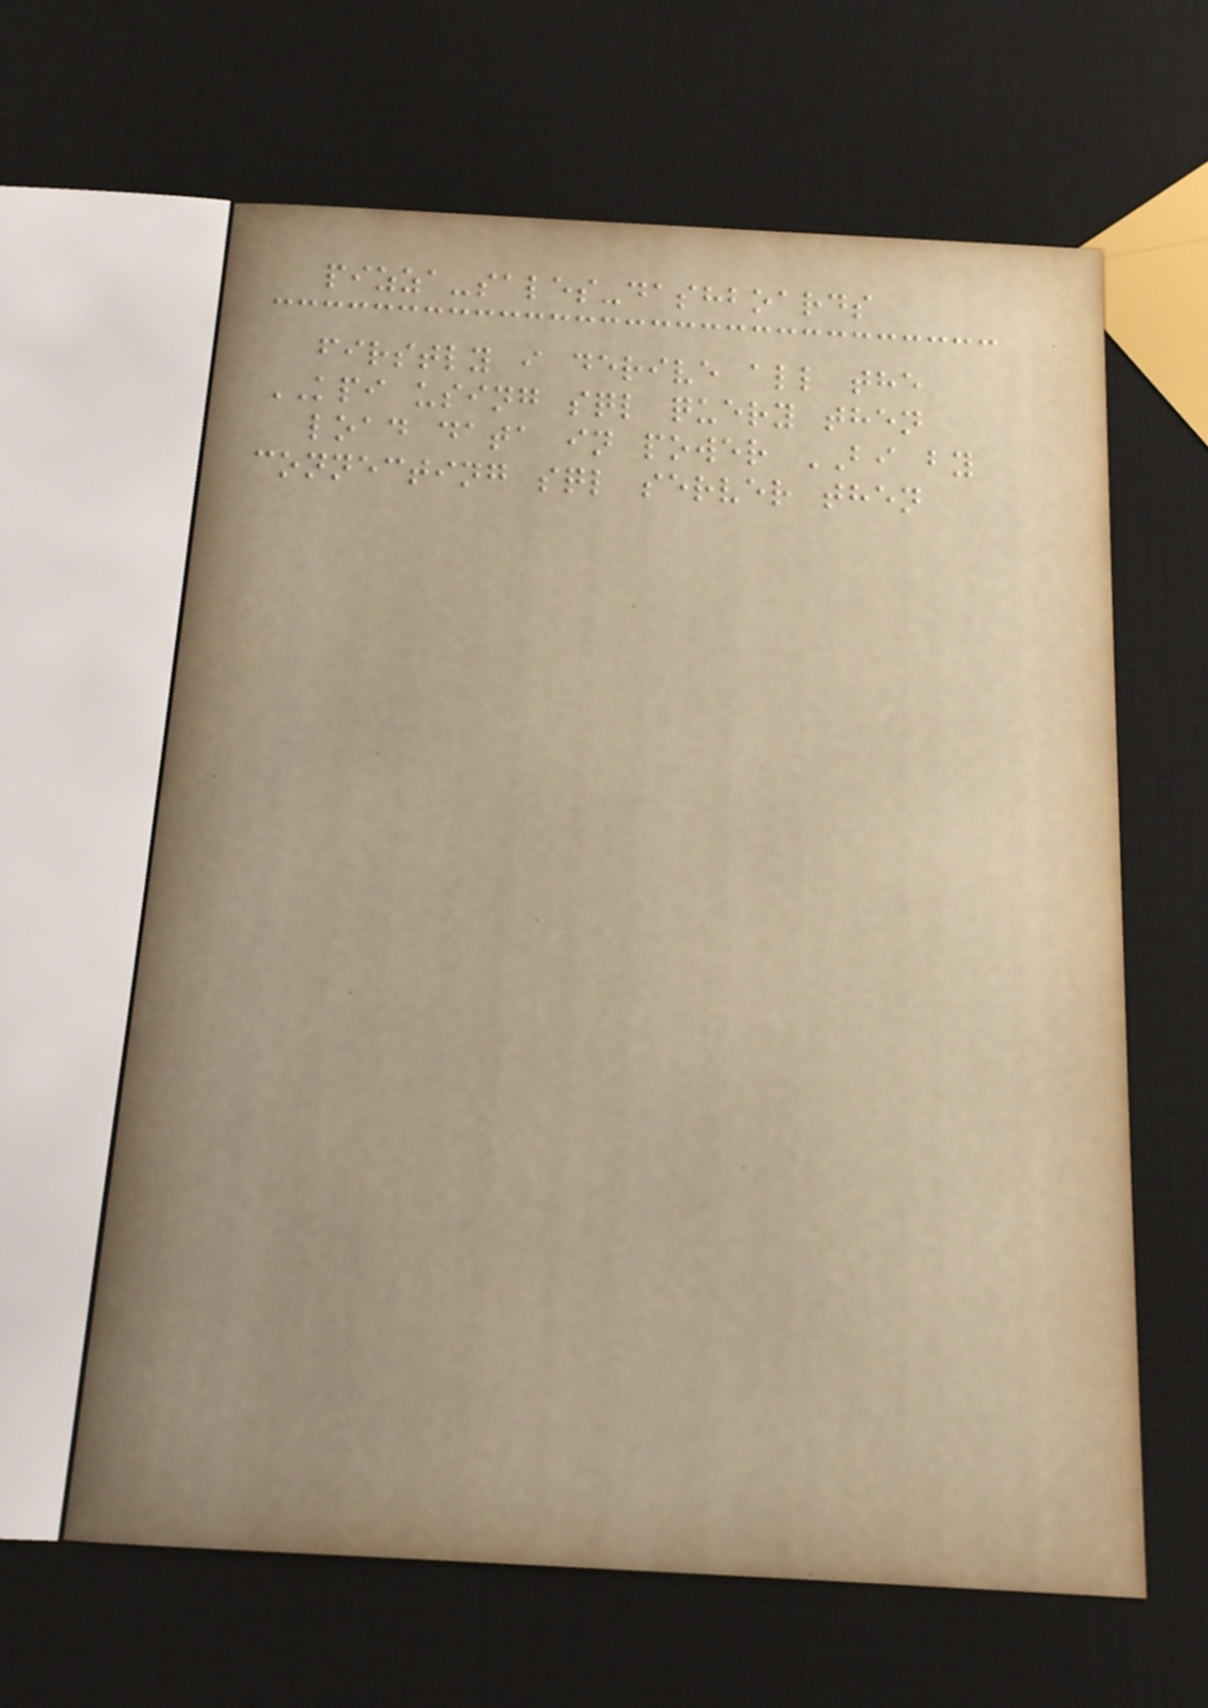pizza-sales-dashboards
firstly i derive all the
KPI using sql query then
load data in power BI by
connecting sql server then
